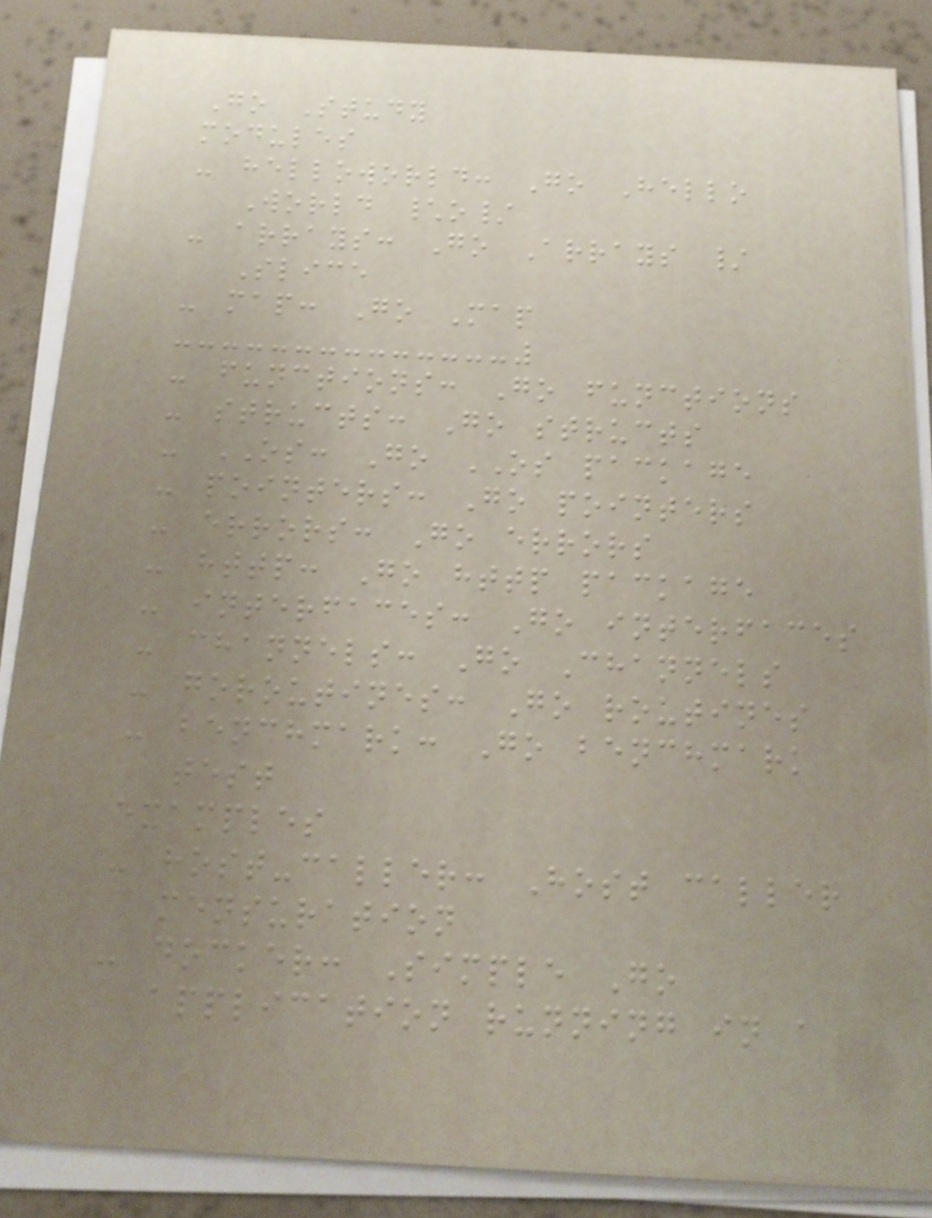Go Study
modules
- helloworld: Go Hello
World \o/
- arrays: Go Arrays /
Slice
- map: Go Map
- functions: Go functions
- structs: Go structs
- OS: Go OS package
- pointers: Go pointers
- errors: Go errors
- http: Go http package
- interfaces: Go interfaces
- channels: Go Channels
- goroutines: Go routines
- benchmark: Go benchmark
test
examples
- host-caller: Host caller
mensuration
- docker: Simple Go
application running in a
